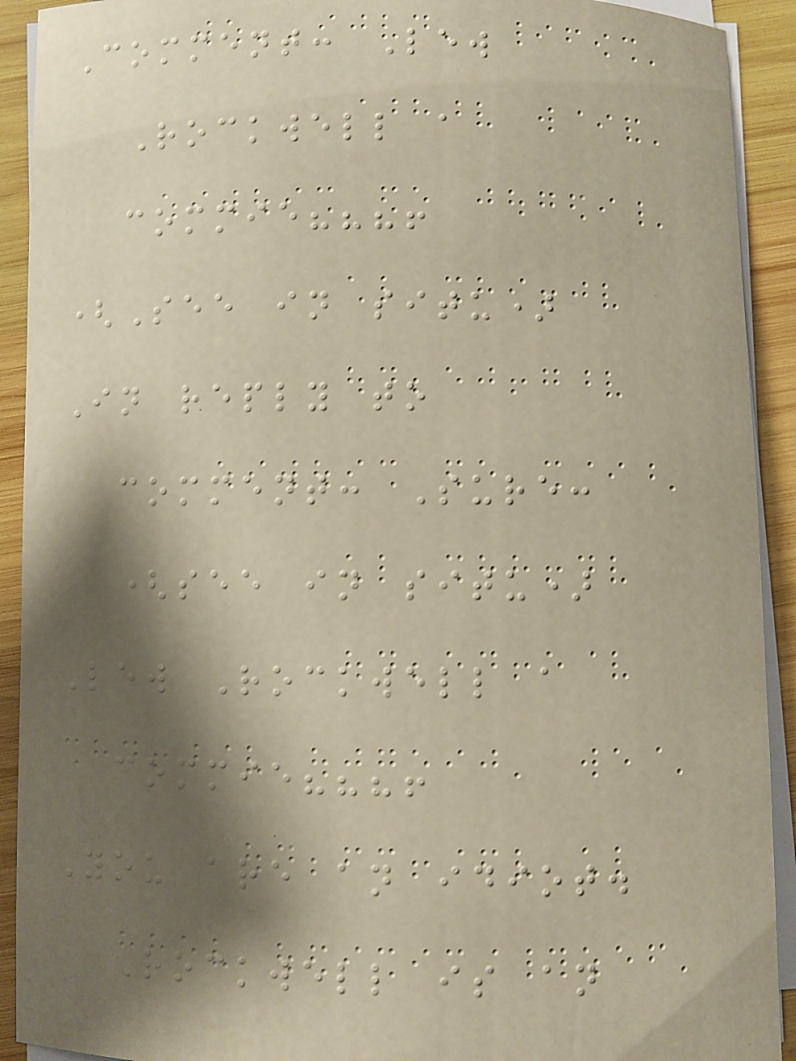Comment: Lew
Rockwell a
commie???!
(See in situ)
In reply to
comment: Sure:
(see in situ)
Lew Rockwell a
commie???!
You are an idiot.
Rockwell is an
